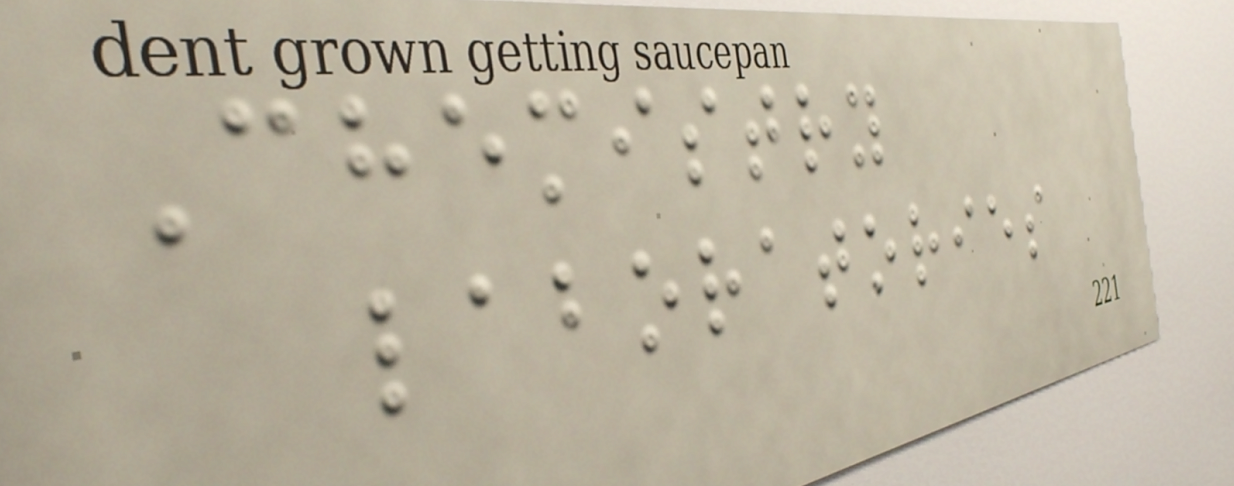Chemistry
laboratories
